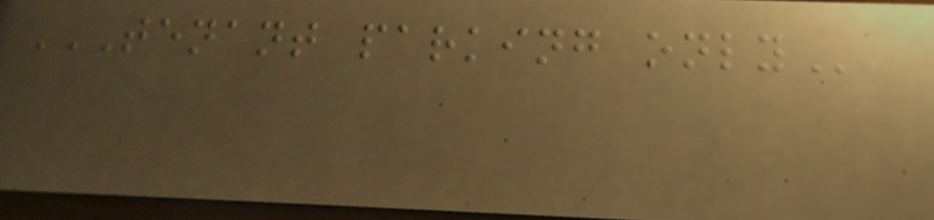TENANT PARKING ONLY
